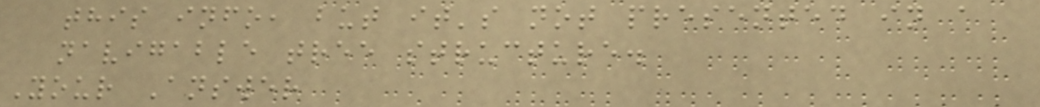this info, but it's not presented in a
navigable tree structure.
Your Answer
